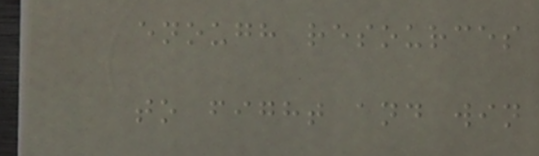enough resources
to fight and win
